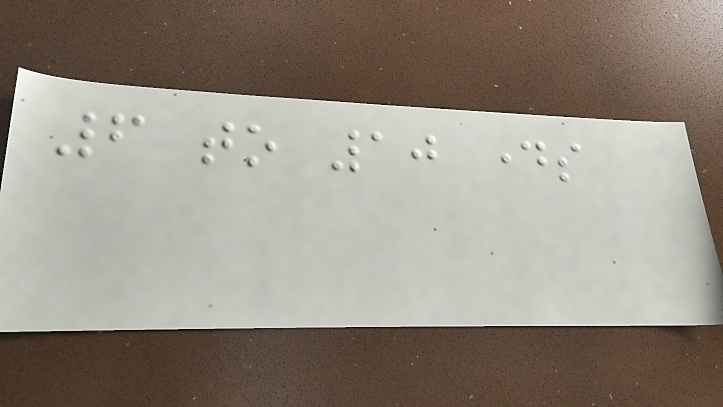6 to 10 days
